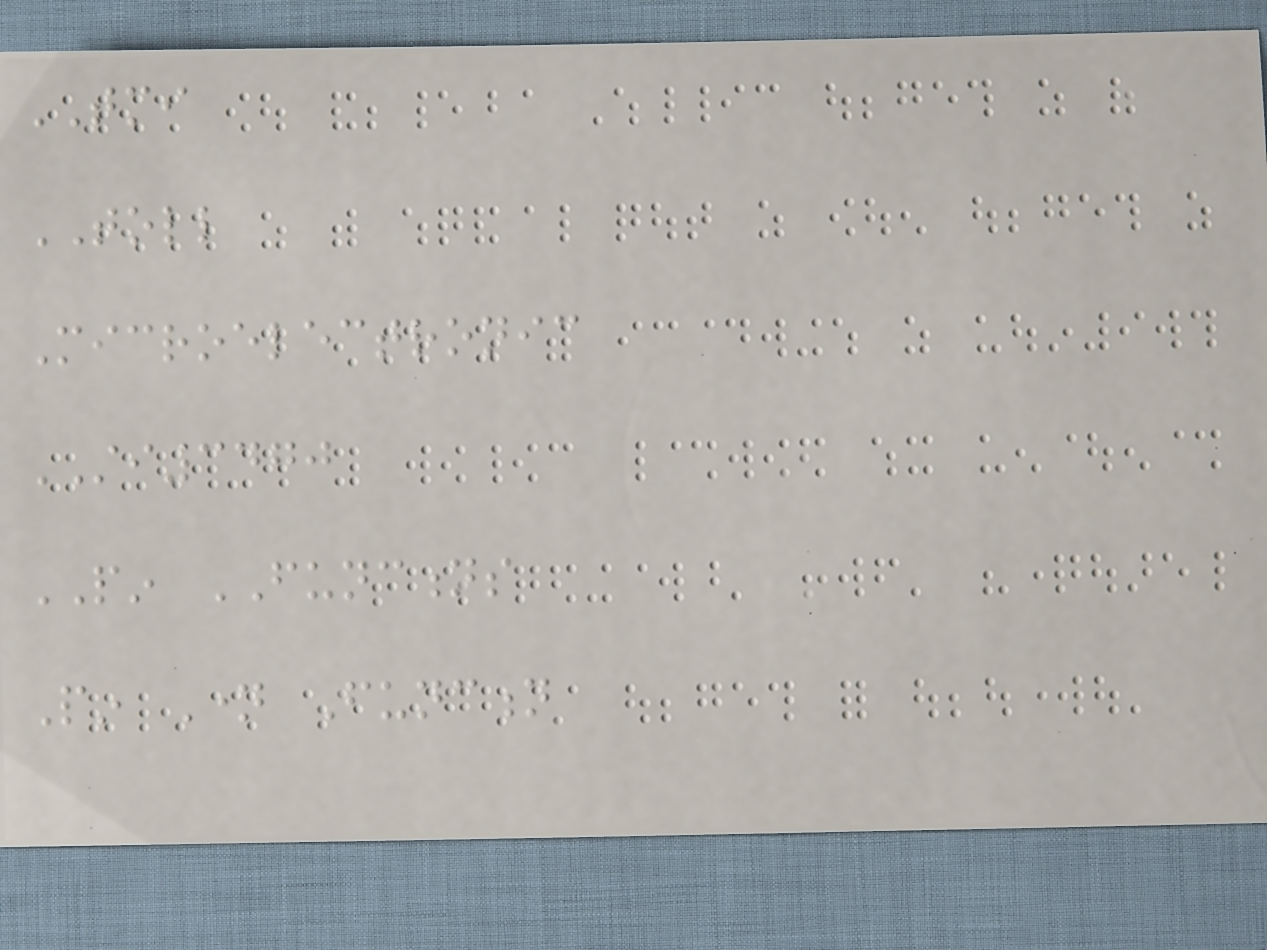TMI
TOLL
Microelectronic
STI3470
PIN FUNCTIONS
Pin Name Function
